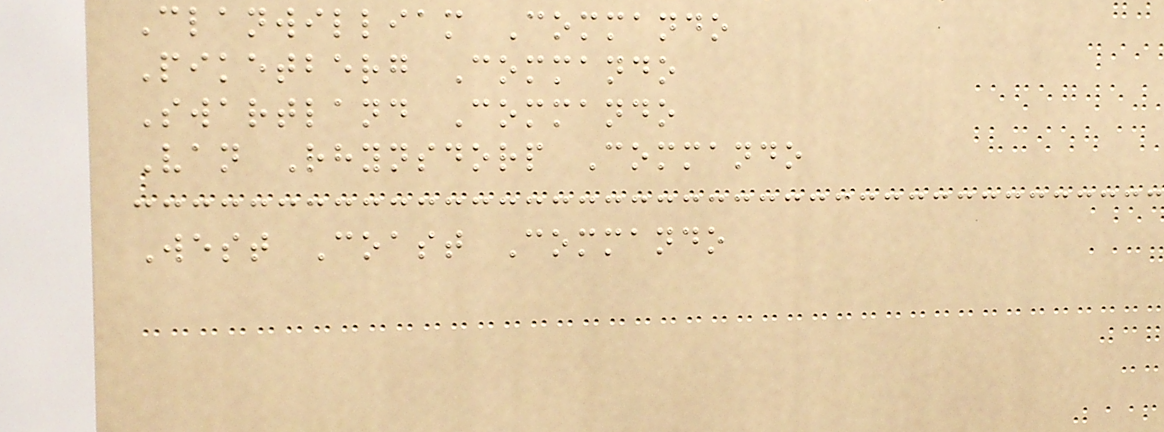Clanwilliam Commando
Piketberg Commando
Swartland Commando
Van Rhynsdorp Commando
West Coast Commando
